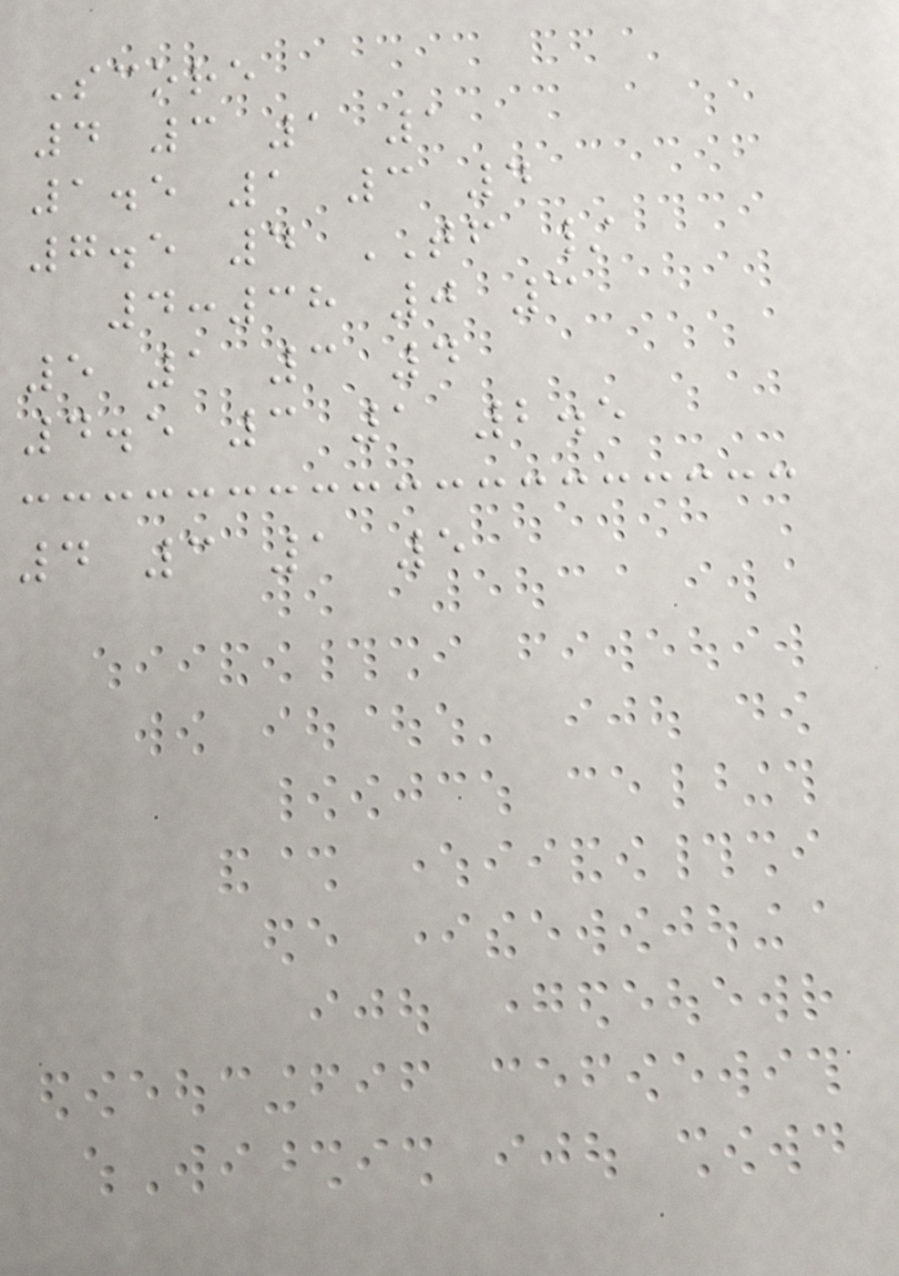Score
4 3 1 1
1.5 1 3 4
7.5 4 TF /
4:38 0 3
5 1 3 4
4.5 3 1 2.5
4 3 1 5
